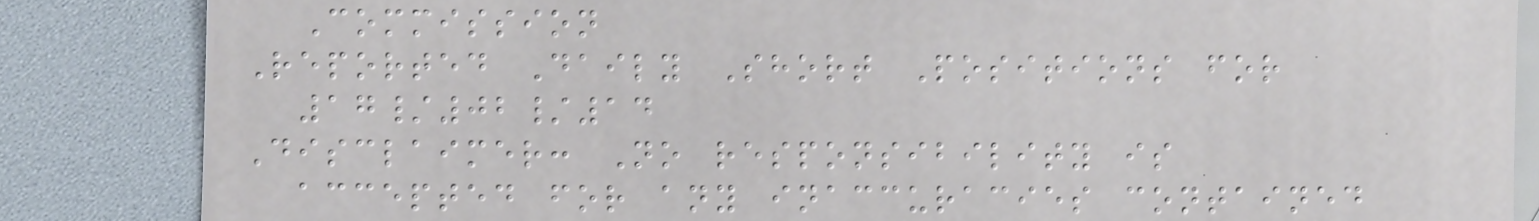Commission
Reported Daily Short Positions for
17/02/14
Disclaimer: No responsibility is
accepted for any inaccuracies contained
